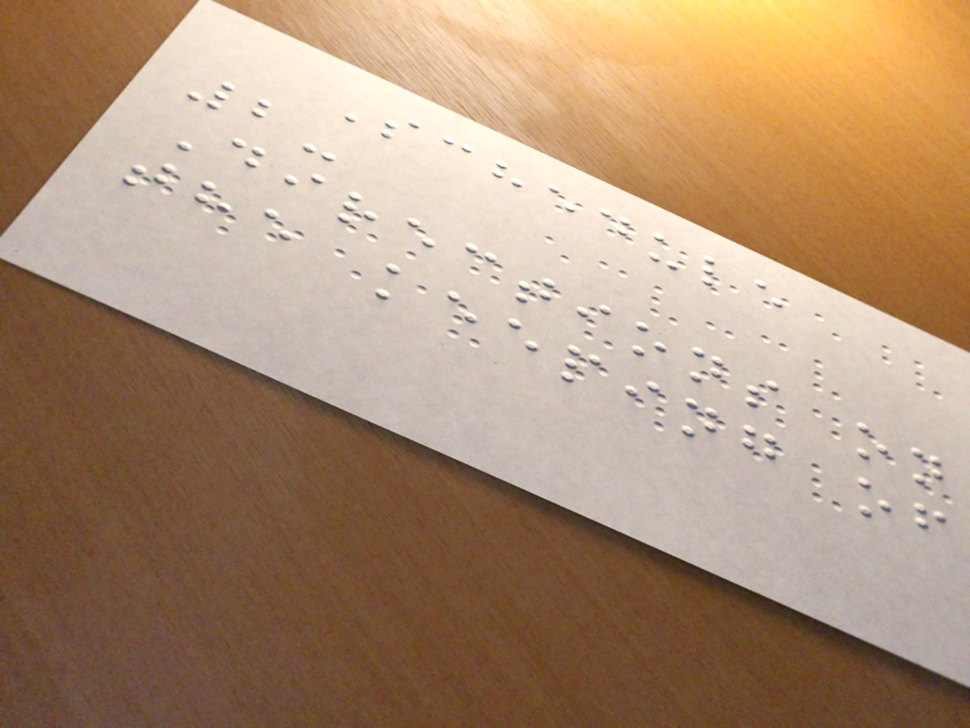Schedule
2-
Directions on
the keeping of
